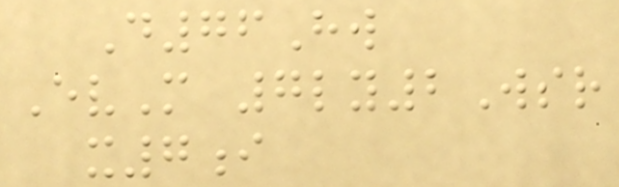D76Hw
EvM 7ly2Wsr
x7i
